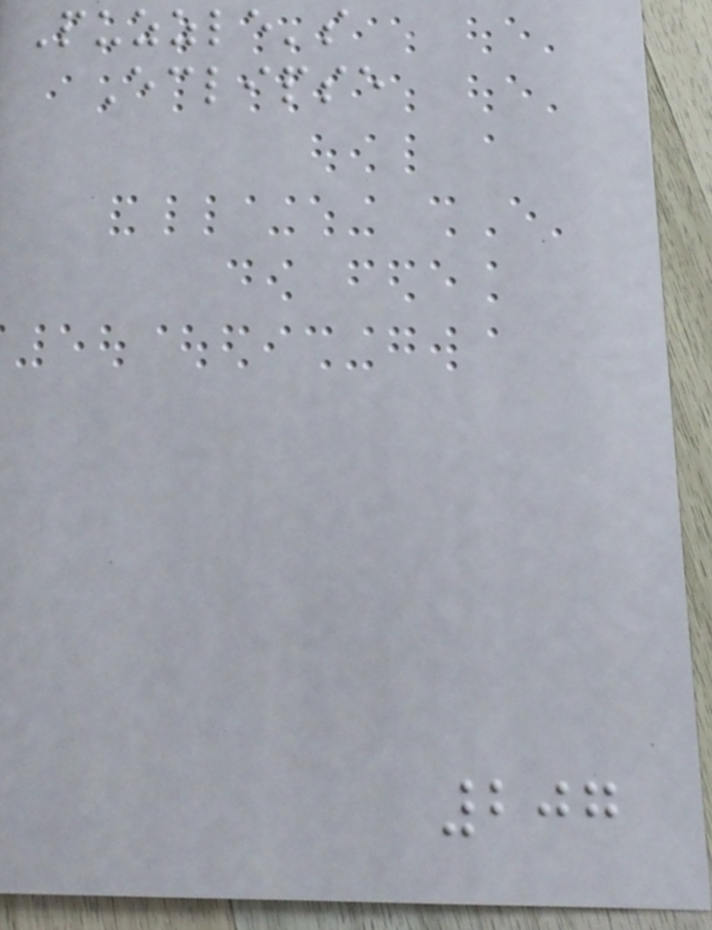Puzzle's
Eclipse
207
